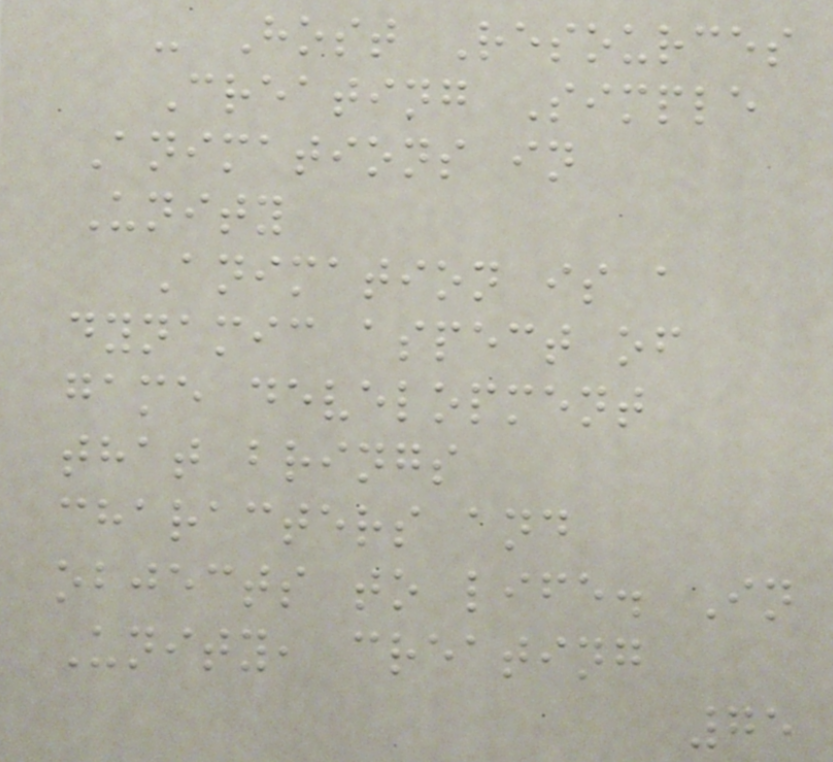- Host Resources
Creating Simple
Animations in
Unity
Animation is a
dynamic aspect of
game development
that brings
characters and
objects to life. In
Unity, creating
75
